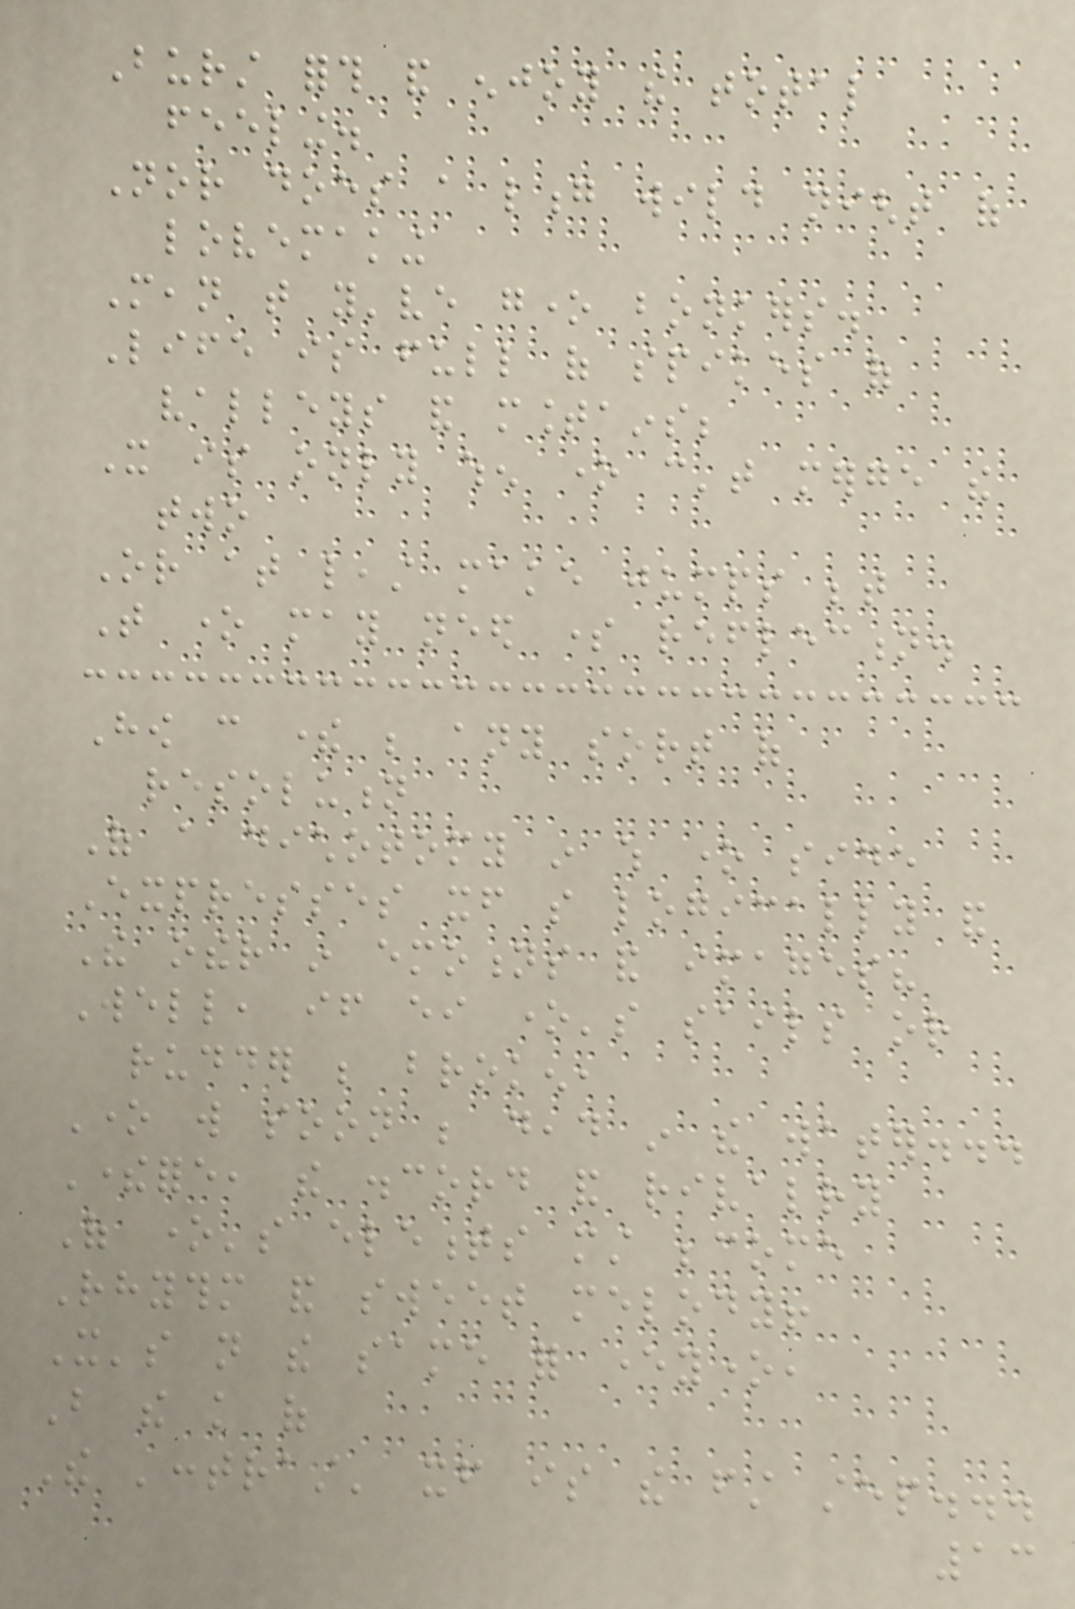Burst forth and enjoy the total
feeling.
Nor does a long wild night of
lovemaking
Mean that you've gone bonkers.
Life is full of spikes of
valleys and mountains;
It is only when one can't merge the
two
Or at least make jumps between
That one may need some reflection.
How can there be any sort of
resolution
Of a dichotomy in which one side
Expresses itself so logically and
The other in emotions and images?
Well, if either one's sails or
rudder be broken,
One will soon be dead in the water...
Therefore, the discord and rivalry
Of one's elements must become
Rhythm and sweet melody!
It's not the same for everyone,
But the knowledge of
The 'contrast' itself is the first step...
13
